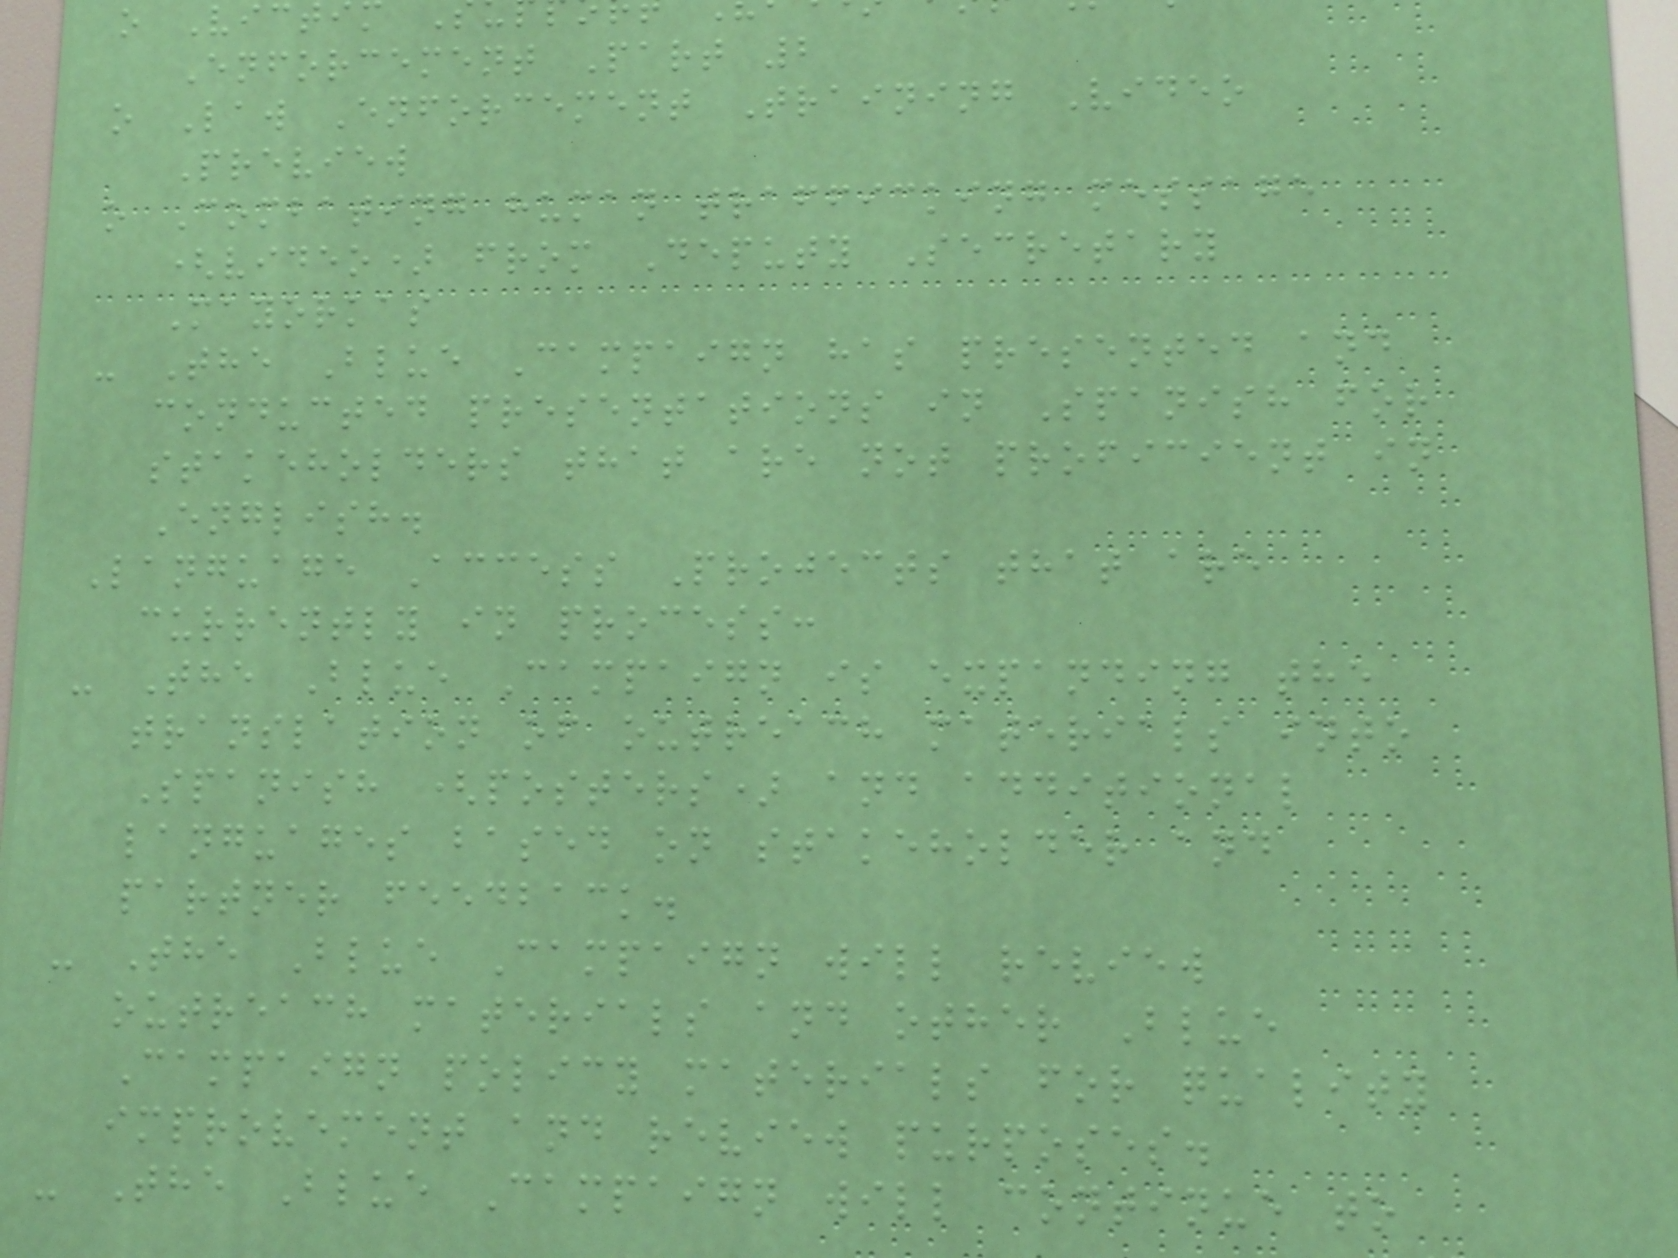Enforcement Part 2
o Law Enforcement Training Video
Preview
o Combating human trafficking message
(video) from Deputy Secretary
Mayorkas
- The Blue Campaign has presented and
conducted presentations in Spanish for
stakeholders that are not proficient in
English.
Language Access Projects that are
currently in process:
- The Blue Campaign is expanding the
translation of outreach materials into
Spanish (posters) and additional
languages based on stakeholder and
partner feedback.
- The Blue Campaign will review
outreach materials and other Blue
Campaign policy materials for quality
improvement and review purposes.
- The Blue Campaign will continue to
